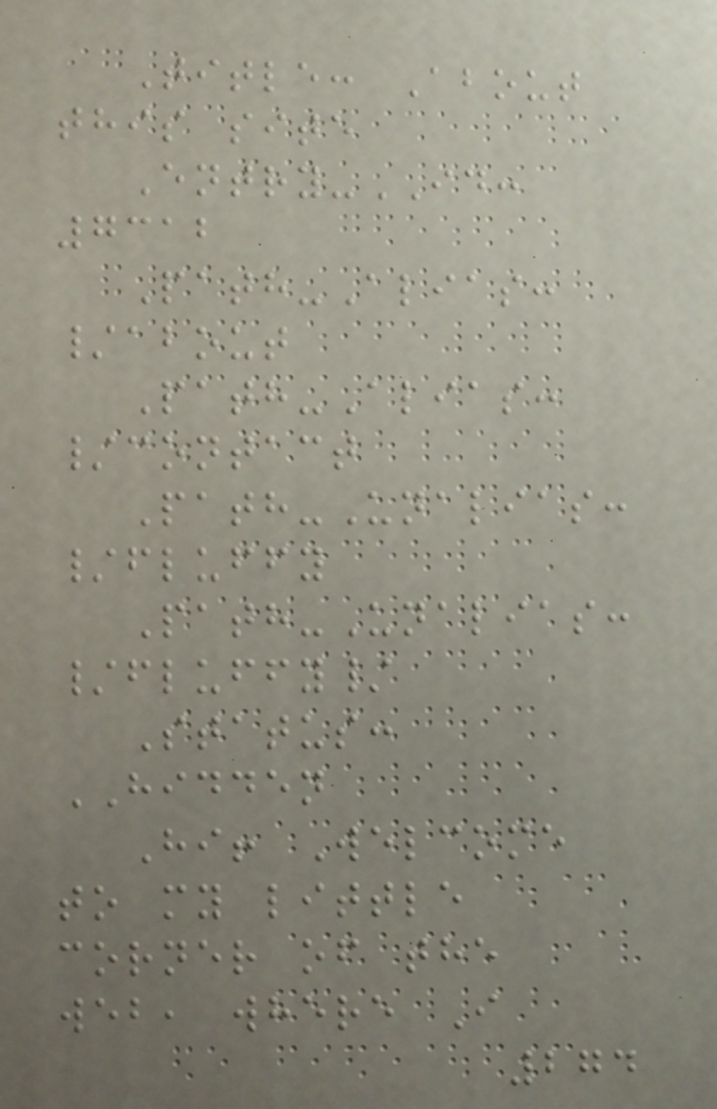Title: About
this site
Entry-ID:
7312
Path-Alias:
/about
Path-Alias:
/contact
Path-Unalias:
/fluffy
Path-Unalias:
/fluffy/
Status:
HIDDEN
Hi! Welcome
to my little
corner of the
web, where I
274
